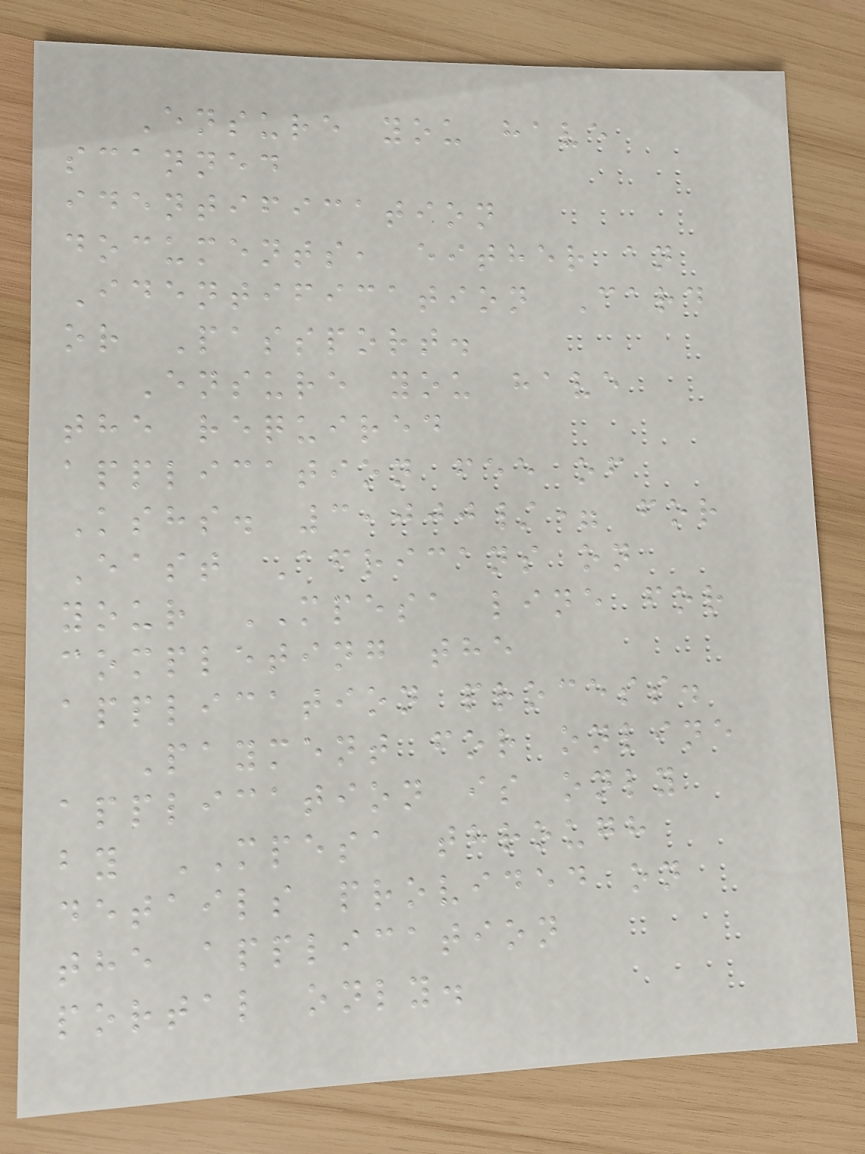Ensure you have
scanned
identification
documents, either an
Identification Card
or Passport.
Ensure you have
the required
application fee of
Kshs. 3,000/= for
East Africans on
your MPESA line for
completing the
application process.
Payment for online
application is only
by MPESA through
details provided on
the application
portal only.
